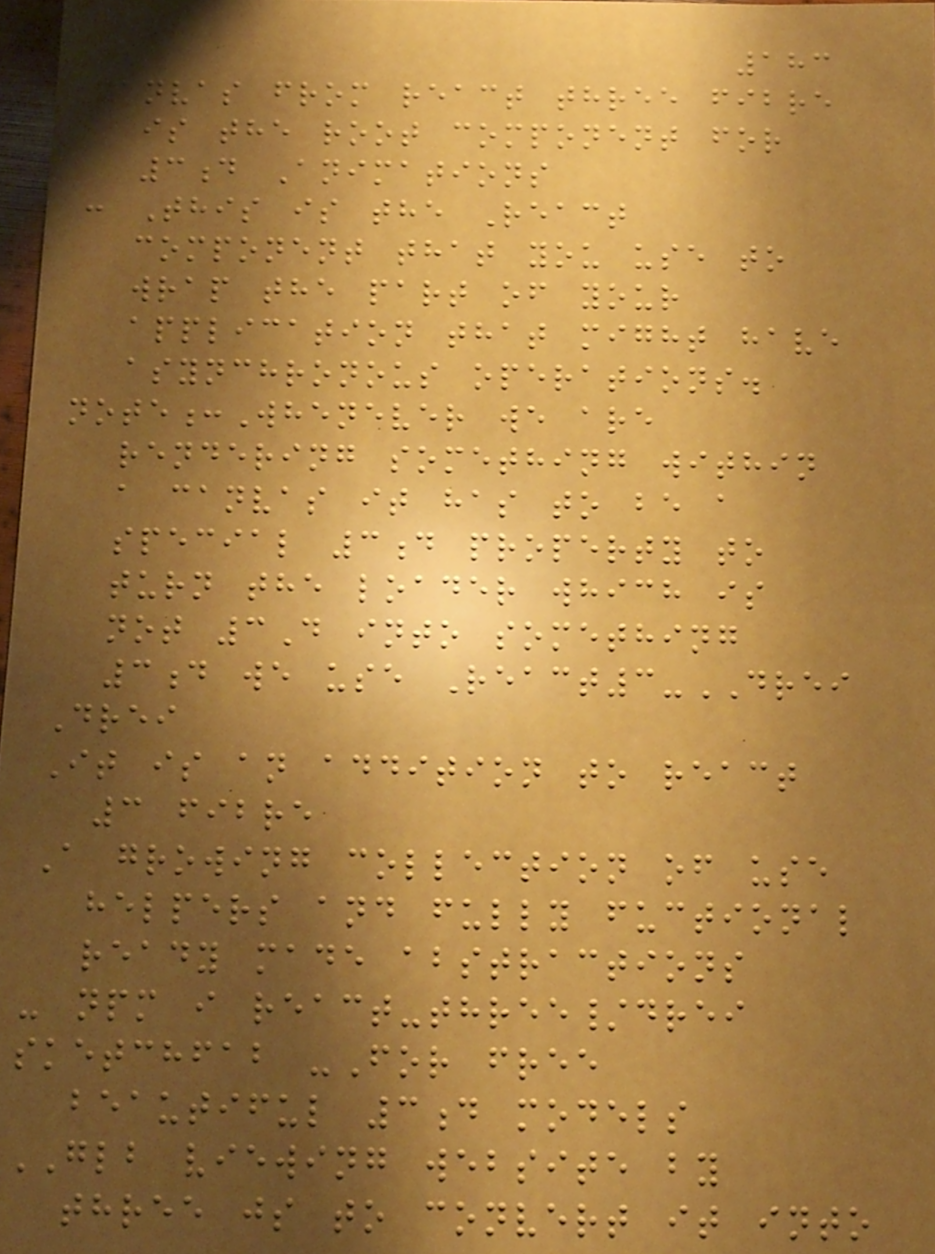183
canvas from react three fibre
is the root component for
3d Animations
: This is the React
component that you use to
wrap the part of your
application that might have
asynchronous operations.
note:Whenever we are
rendering something within
a canvas it has to be a
special 3d property to
turn the loader which is
not 3D into something
3d we use React3-DREI
Drei
It is an addition to react
3 fibre
A growing collection of use
helpers and fully fuctional
ready made abstractions
- npm i react-three/drei
sketchfab -For free
beautiful 3d models
GLB viewing website by
three js to convert it into
